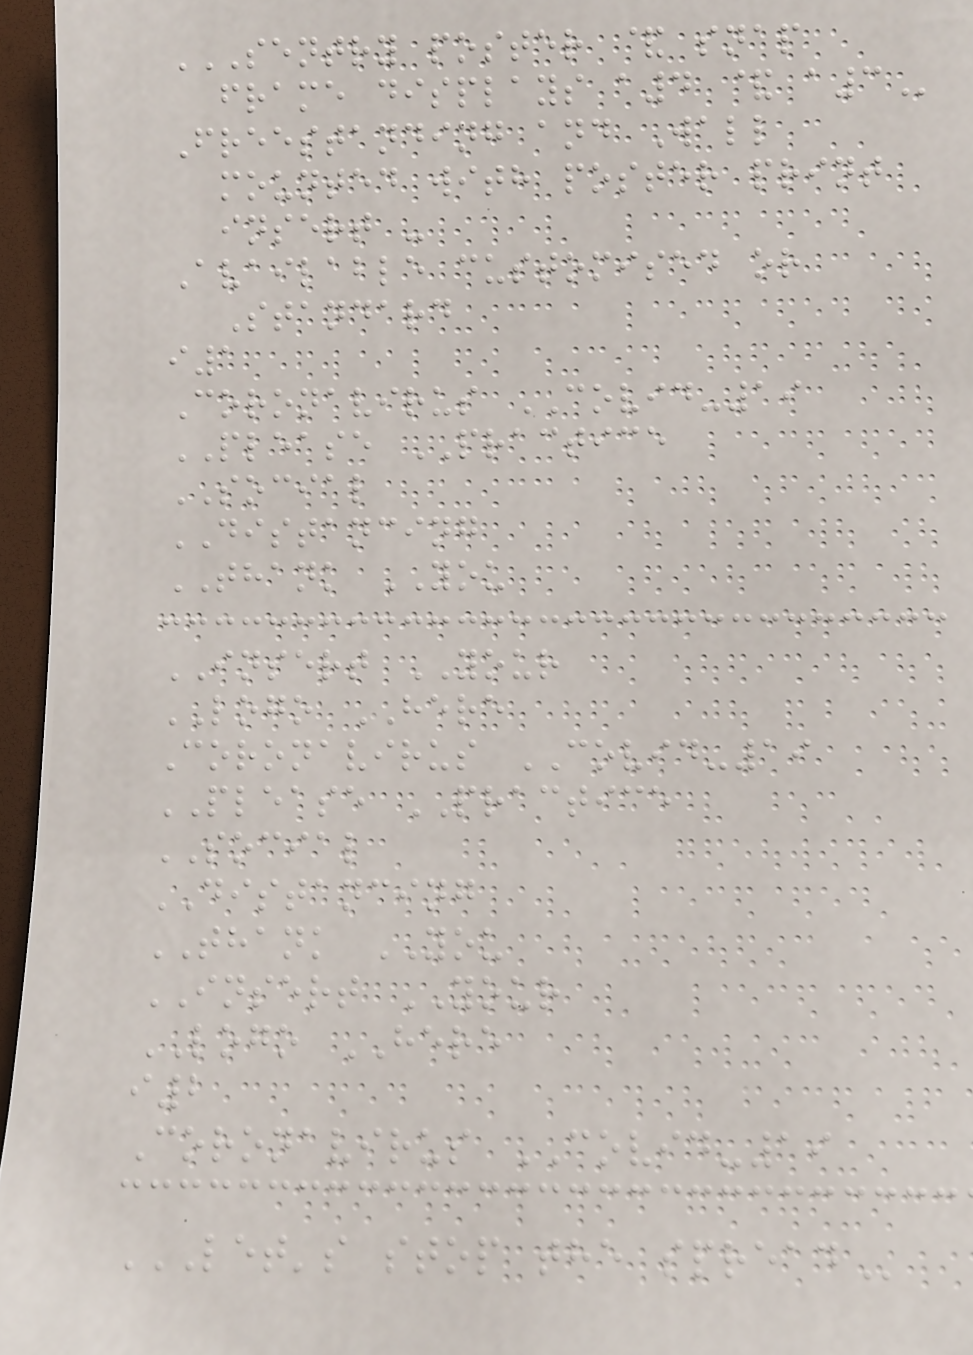SENTRY POSTER & SNAP
FRAME DISPLAYS A4 & A3
Freestanding and Wall
mounted with poster print
insert -
Available customised or
Standard
i1
Coronavirus COVID-19
PLEASE PRACTICE
SOCIAL
DISTANCING
THANK YOU
INSERT YOUR
LOGO HERE
Coronavirus COVID-19
PLEASE PRACTICE
SOCIAL
DISTANCING
THANK YOU
INSERT YOUR
LOGO HERE
i2
Coronavirus COVID-19
LET'S STOP THE SPREAD
